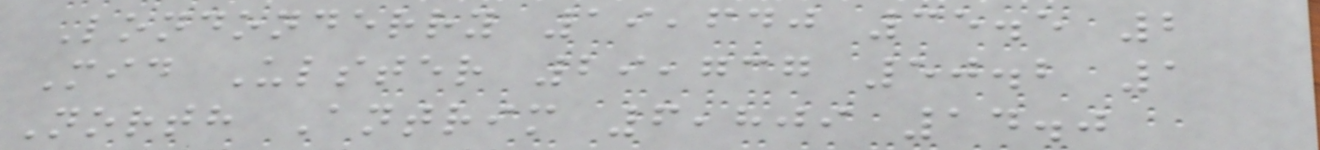Londonderry 19,640 35.5 2
Mid Ulster 29,737 50.2 1
North Antrim 6,809 14.0
